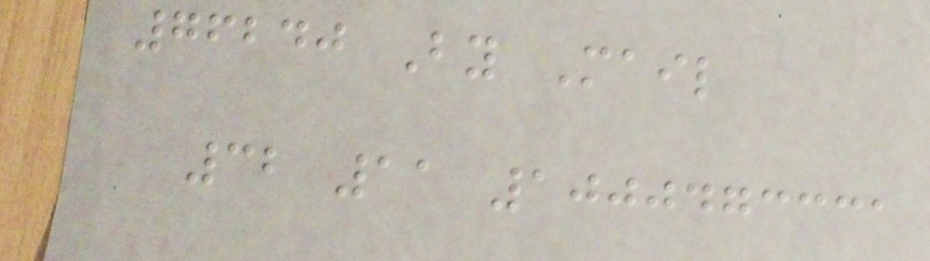76240 By Mail
32 11 1000473331
